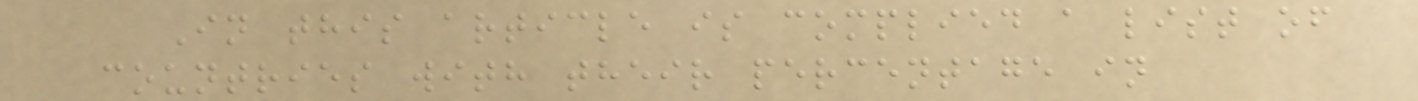In this article is complied a list of
countries with their percentage in
